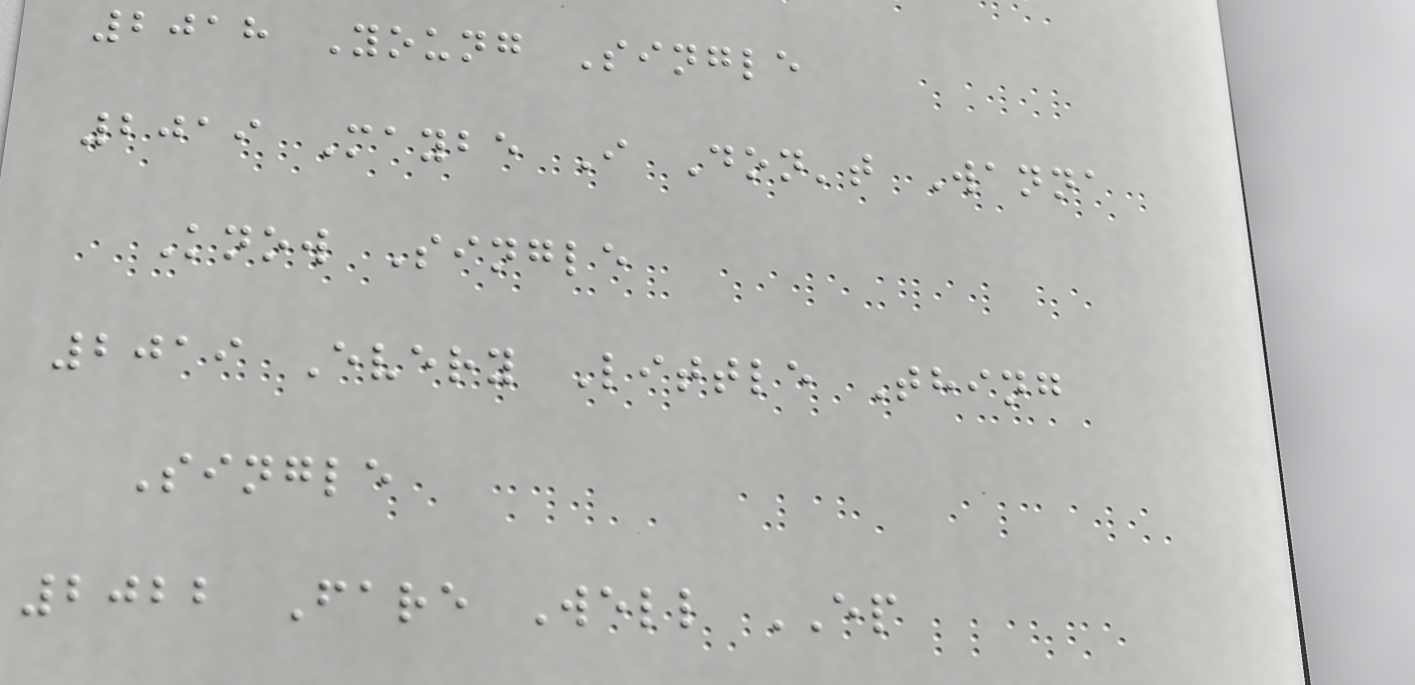2018 Young Single
2019 Maybe I Don't Wanna
Know Single
2019 Every Little Thing
Single
2022 Fare Well EP
